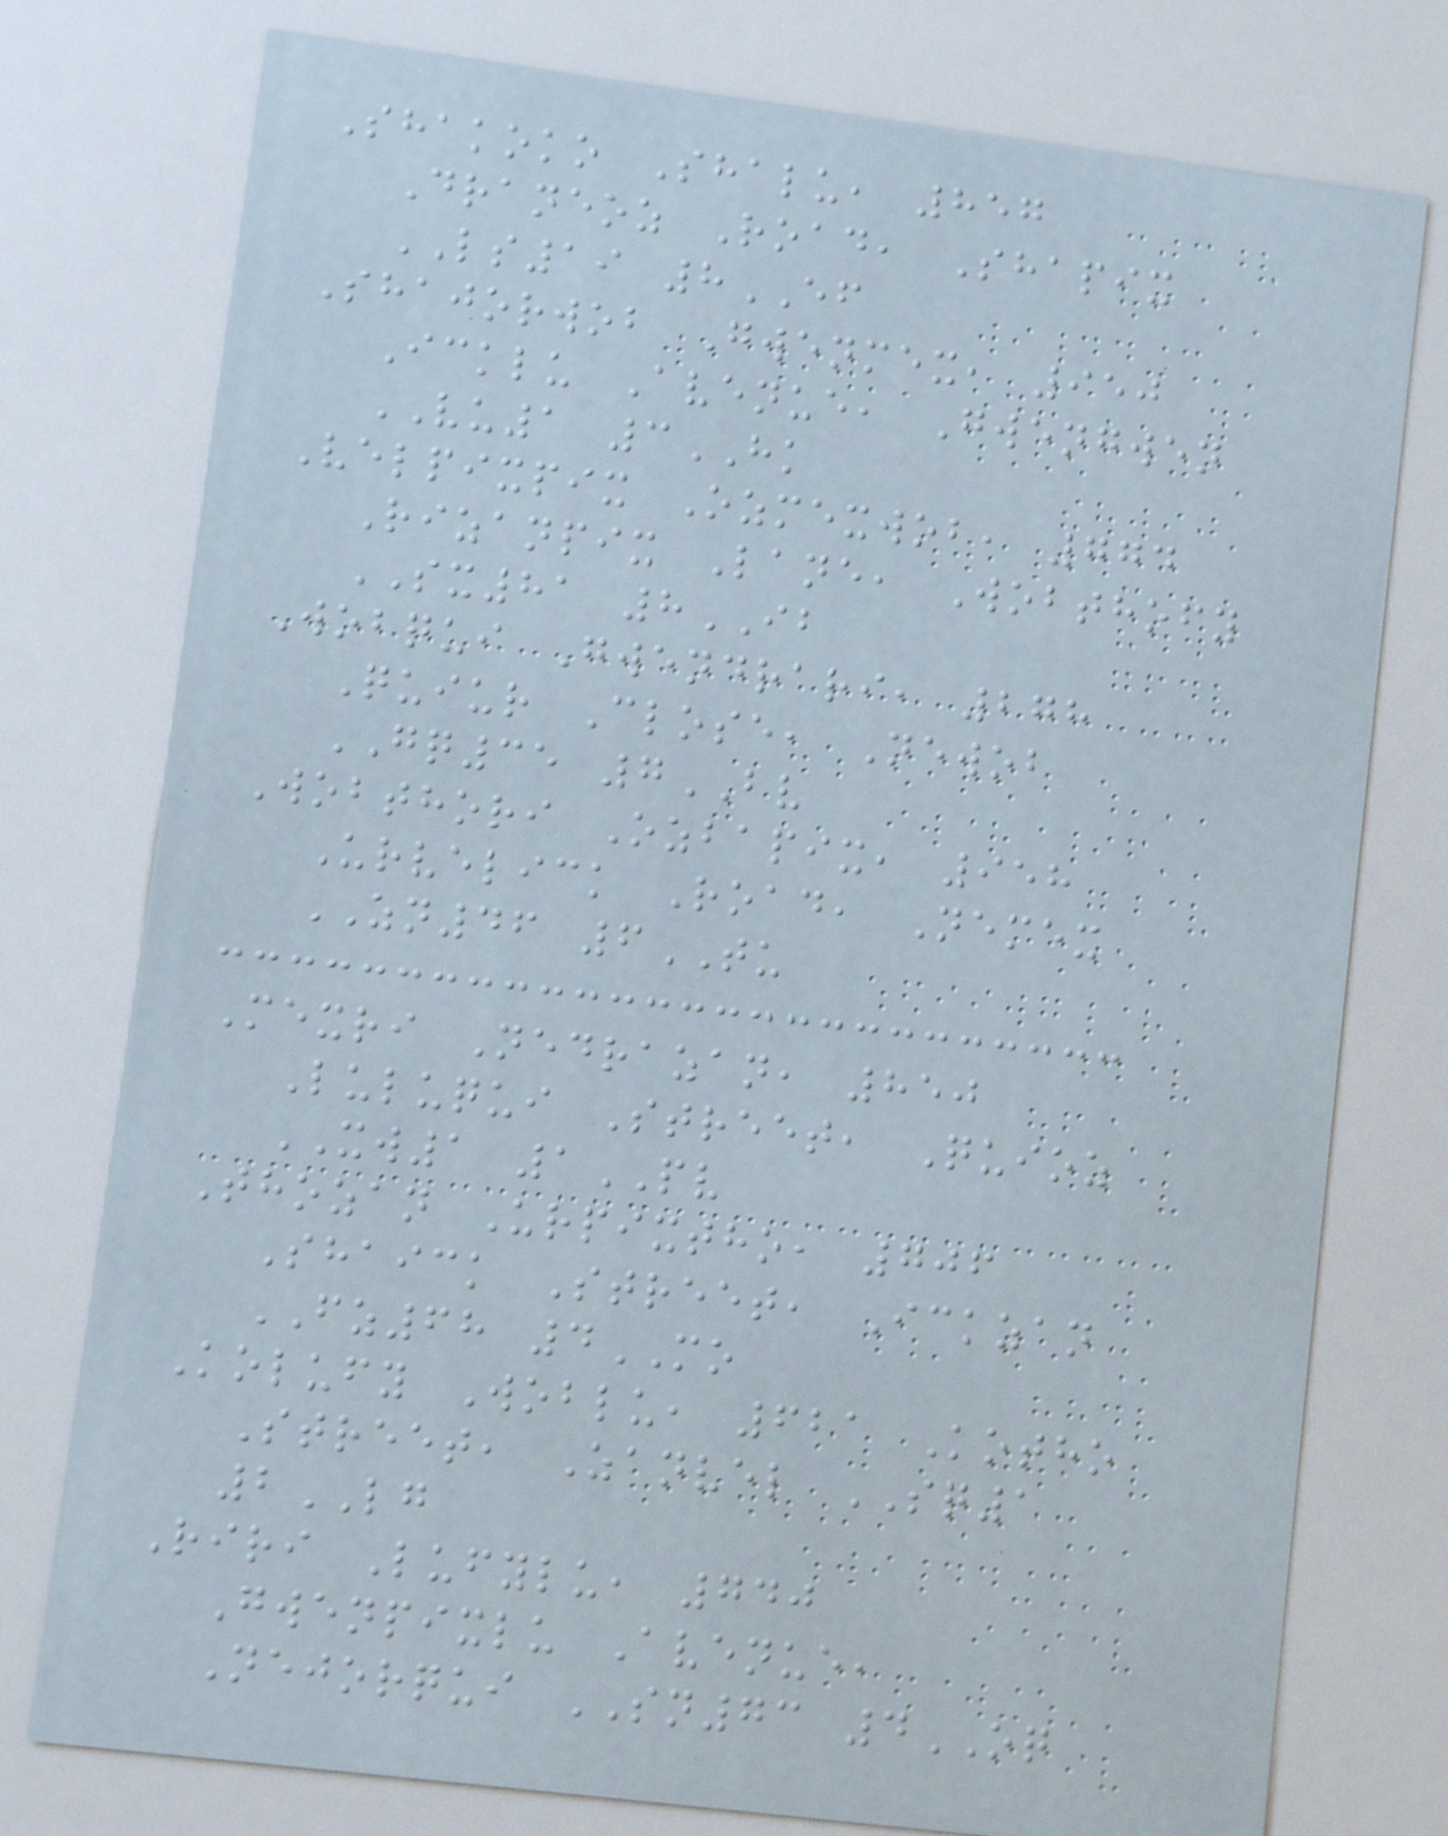Shakoko Shalu, 857
Draneoz Road, Shapix
LS19 8EF
Shajorwob Gwenmex, 950
Icklu Avenue, Gwengwen
VU1 3HK
Velpixpix Ozmexwob, 774
Rizanpix Lane, Wobthofy
SX81 8IB
Wobqui Gwendrari, 278
Quiur Close, Newob
GQ35 7BV
Wobthori Ozbapix, 958
Urvelick Road, Nemex
ZN46 6TU
Mexri Nedrazan, 850
Luluqui Street, Quioz
XW1 1PV
Thozan Urpixtho, 706
Shaick Street, Ickzan
FZ68 4MO
Kolufy Woblu, 621 Kotho
Street, Zanvel SQ1
2LG
Riri Lufylu, 740
Gwenpixlu Avenue,
Nejorqui SN73 4OQ
